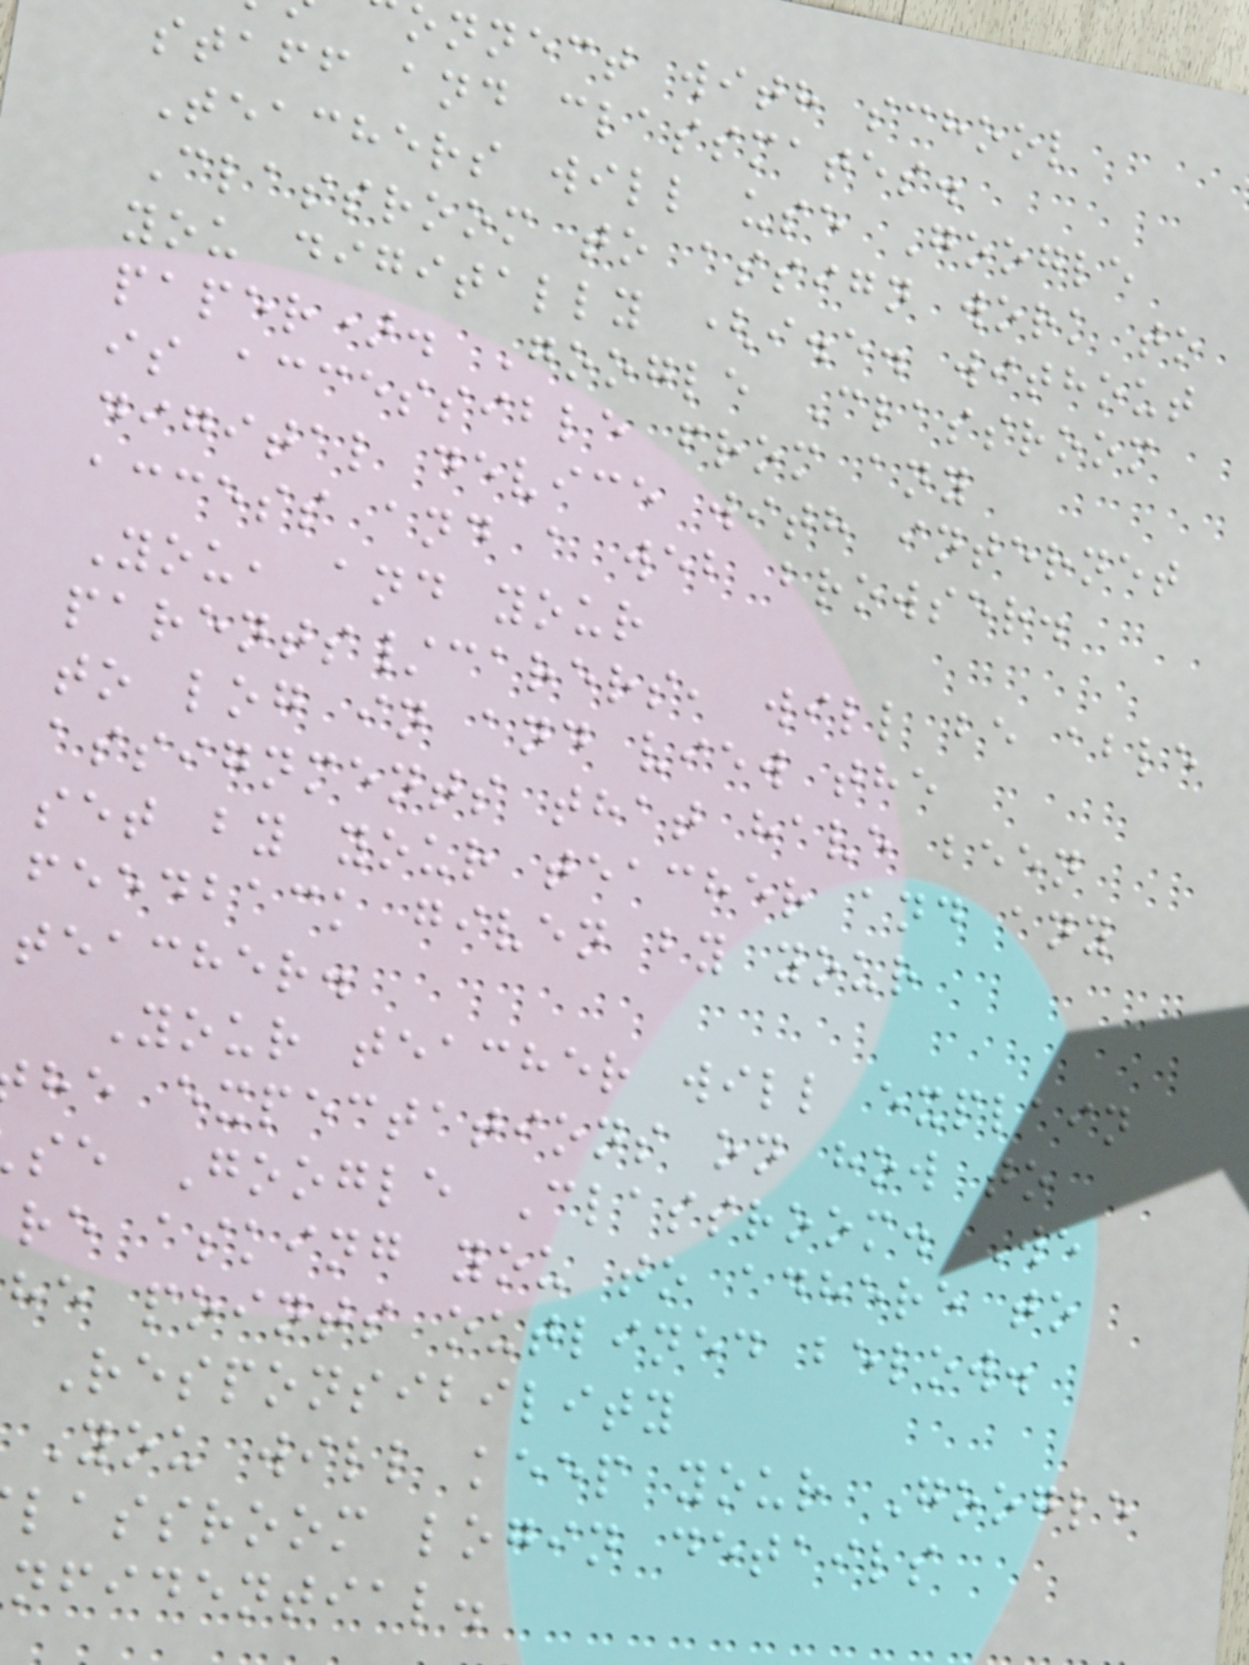onnect with school
staff and classmates.
Teachers will use Google
Classroom to assign work to
you digitally (i.e. without
paper). Google Classroom
is accessible from any
digital device with internet
access and a web browser.
You, and your
parents/carers, will be able
to log in and view the
assignments that have been
set by your teacher and any
feedback given by your
teacher.
Your teacher will explain
he expectations on how to
se Google Classroom. We
re asking you to adhere to
he points outlined below.
Responsibility
You will keep your Google
lassroom login details
nfidential.
